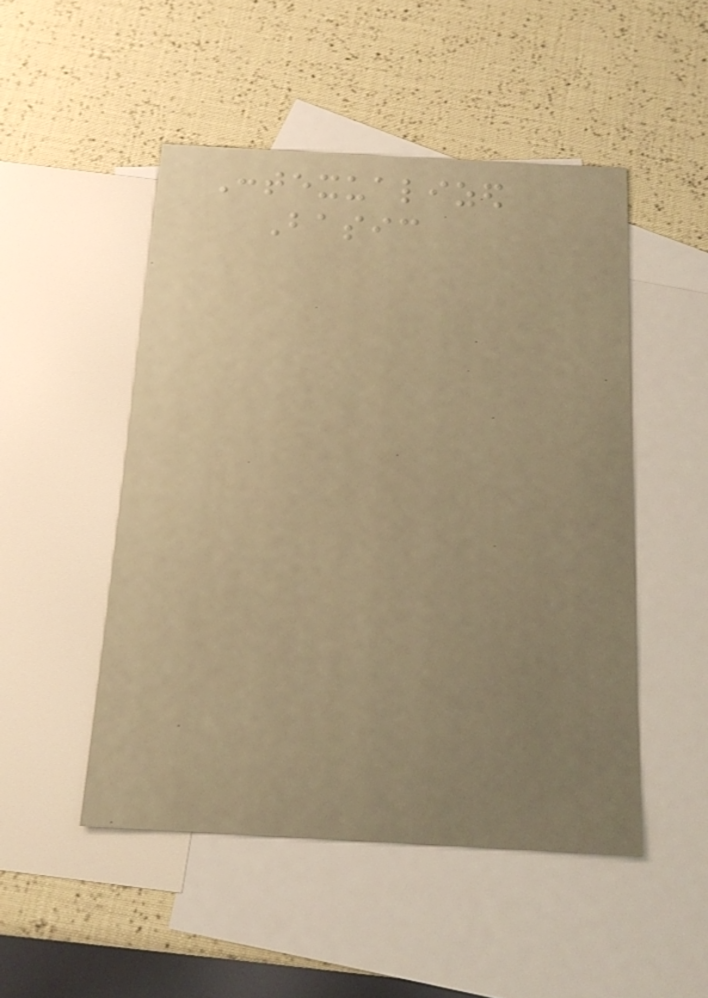Contexualized
Basic
